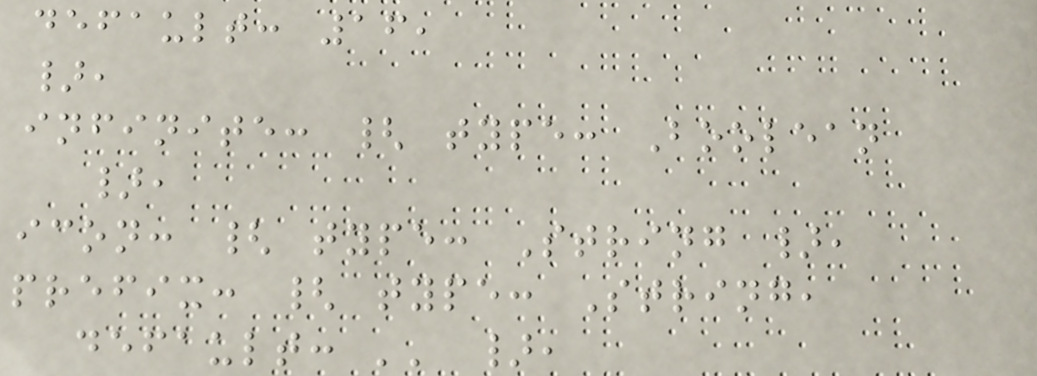default: 16,
},
infinite: { type: Boolean
},
icon: { type: String },
prefix: { type: String,
default: '' },
